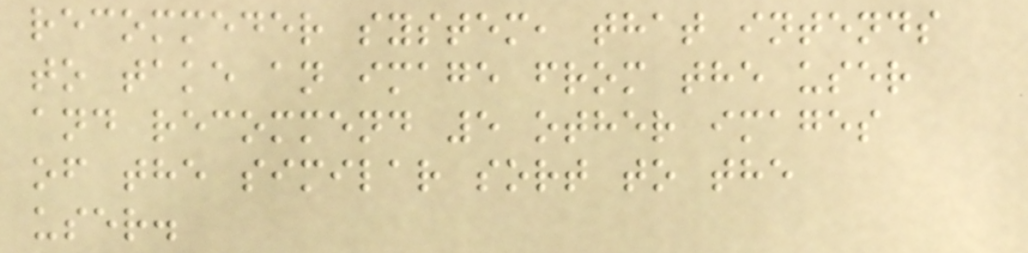recommeder system, that intends
to take an image from the user
and recommend 5 other images
of the similar sort to the
user.
